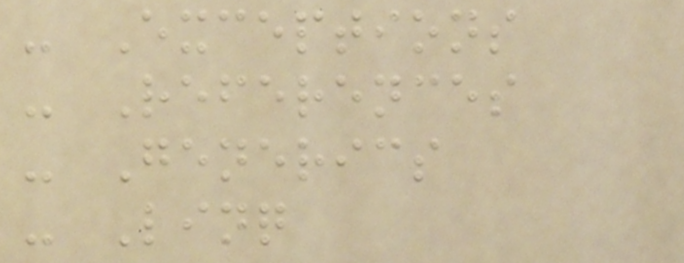- Exceptions
- References
- Generics
- Linq
